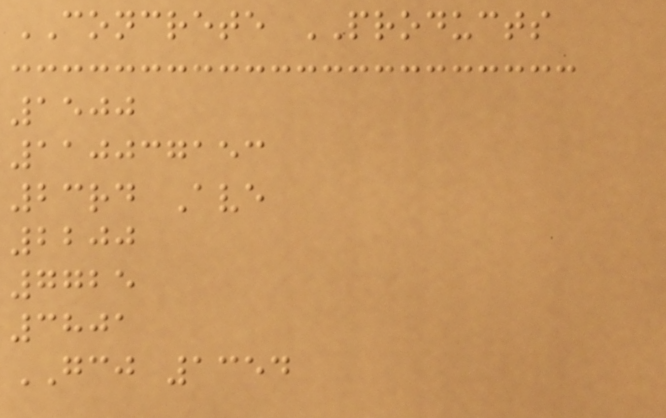CONCRETE PRODUCTS
1500
110037153
23rd Ave
2200
7725
3801
GCJ 1354
